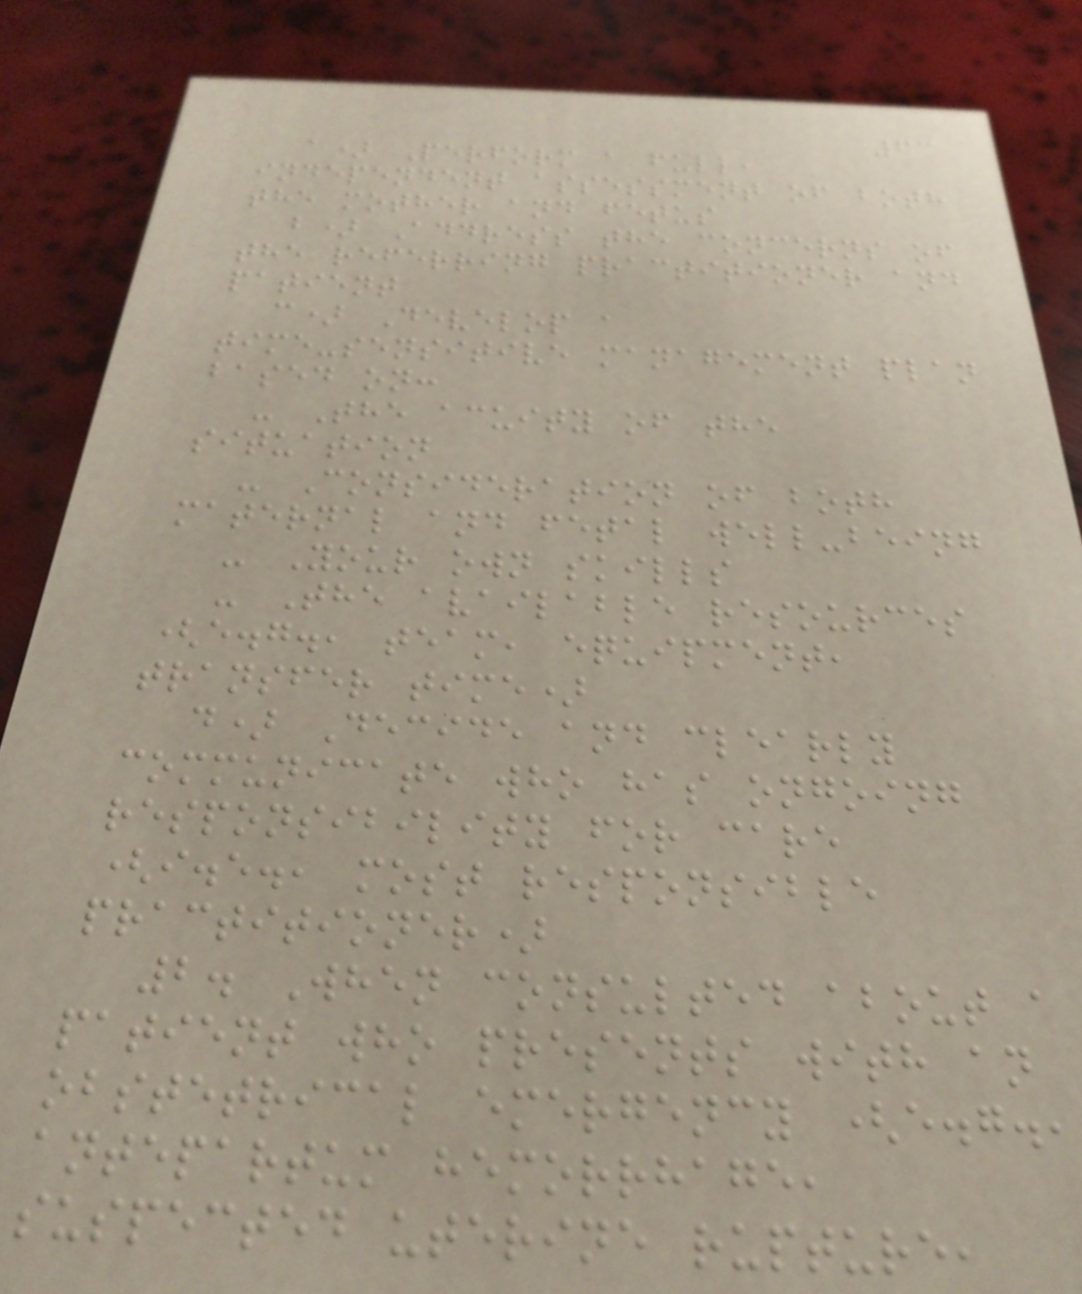63
a) Perform a full,
independent assessment of both
the mother and fetus
b) Address the concerns of
the referring practitioner and
patient
c) Develop a
time-sensitive management plan
based on:
- The acuity of the
situation
- Consideration of both
maternal and fetal well-being
- Your own skills
- The available resources
(e.g., team, equipment,
transfer time)
d) Decide and clearly
communicate who has ongoing
responsibility for care
(i.e., most responsible
practitioner)
2. When consulted about a
patient who presents with an
obstetrical emergency (e.g.,
antepartum hemorrhage,
suspected uterine rupture,
